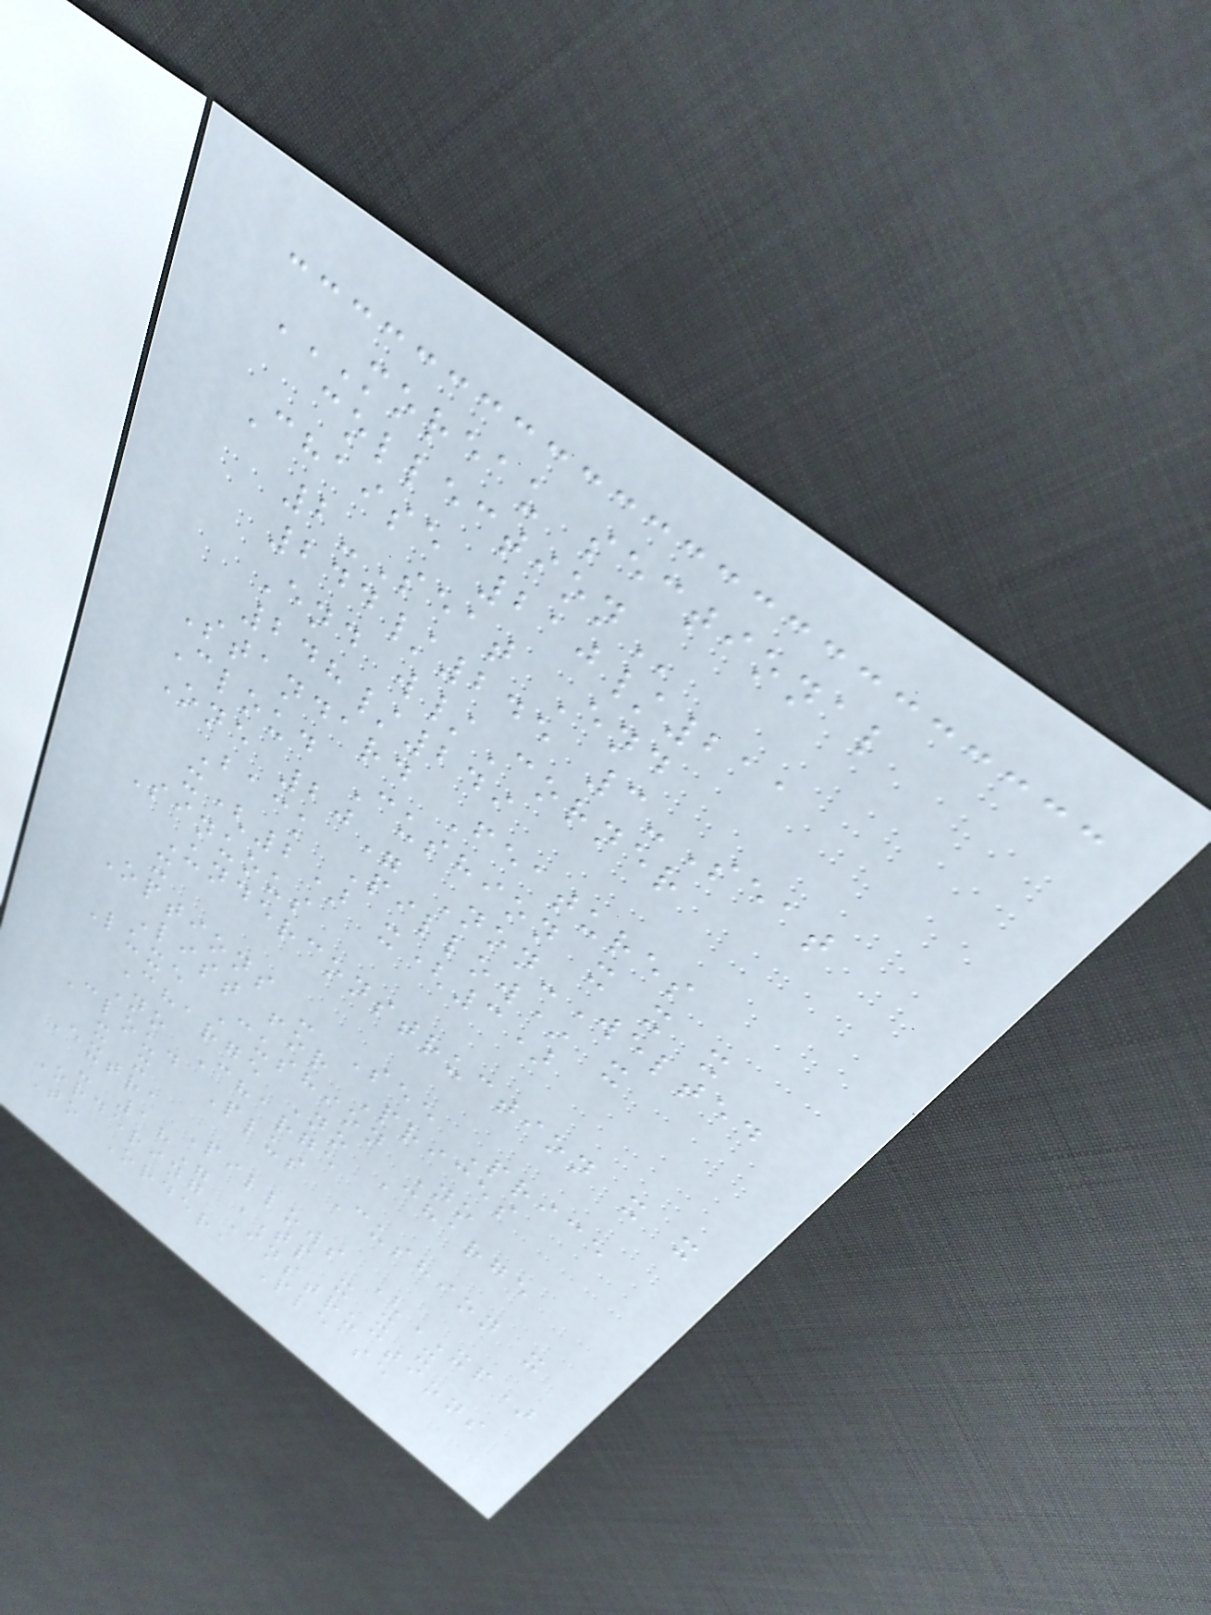MOREAU SECTIONAL
COLLECTION
Chaise 210/211
2-Seat End
244/245 3-Seat
End w/Corner
248/249
Standard Features
Cloud Cushion x x x
One 20" Non-Welted
Back Pillow* x
x(2) x(3)
Sinuous
Underconstruction x x
x
Options - See Price
List for Prices
Luxe Cushion No
Charge No Charge
No Charge
Cloud Plus Cushion x
x x
Extra Pillows (XP)
- 18" TP x x x
Ordering Instructions
To Order, Please
